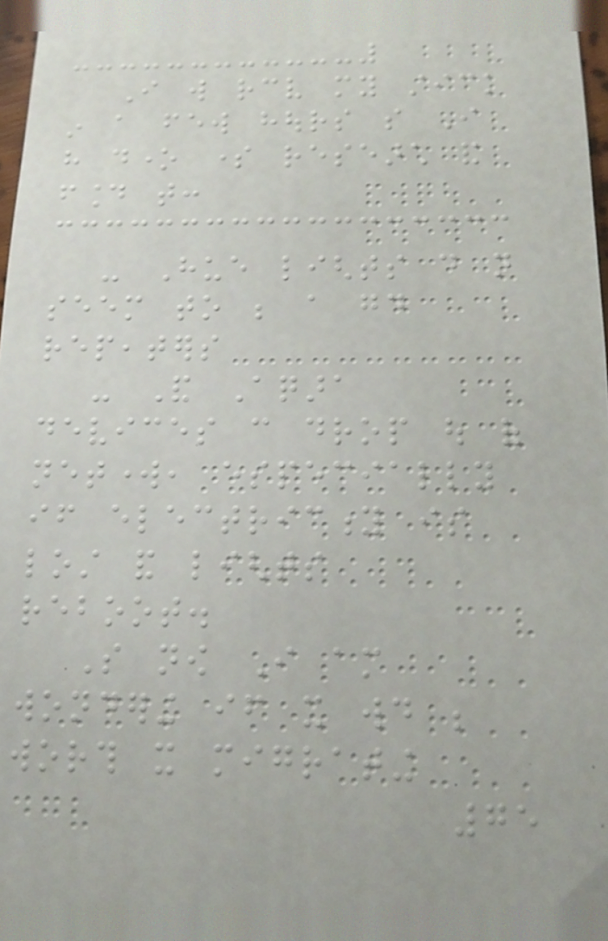I will receive my stick
in a few hours so I
have done some research and
found that:
- Hue lights do not
seem to be a good
repeaters
- And Aqara
devices can drop out of
network, especially
if electricity is
lost and lights
reboot.
So now I am
wondering if it would be
worth it migrating
75
